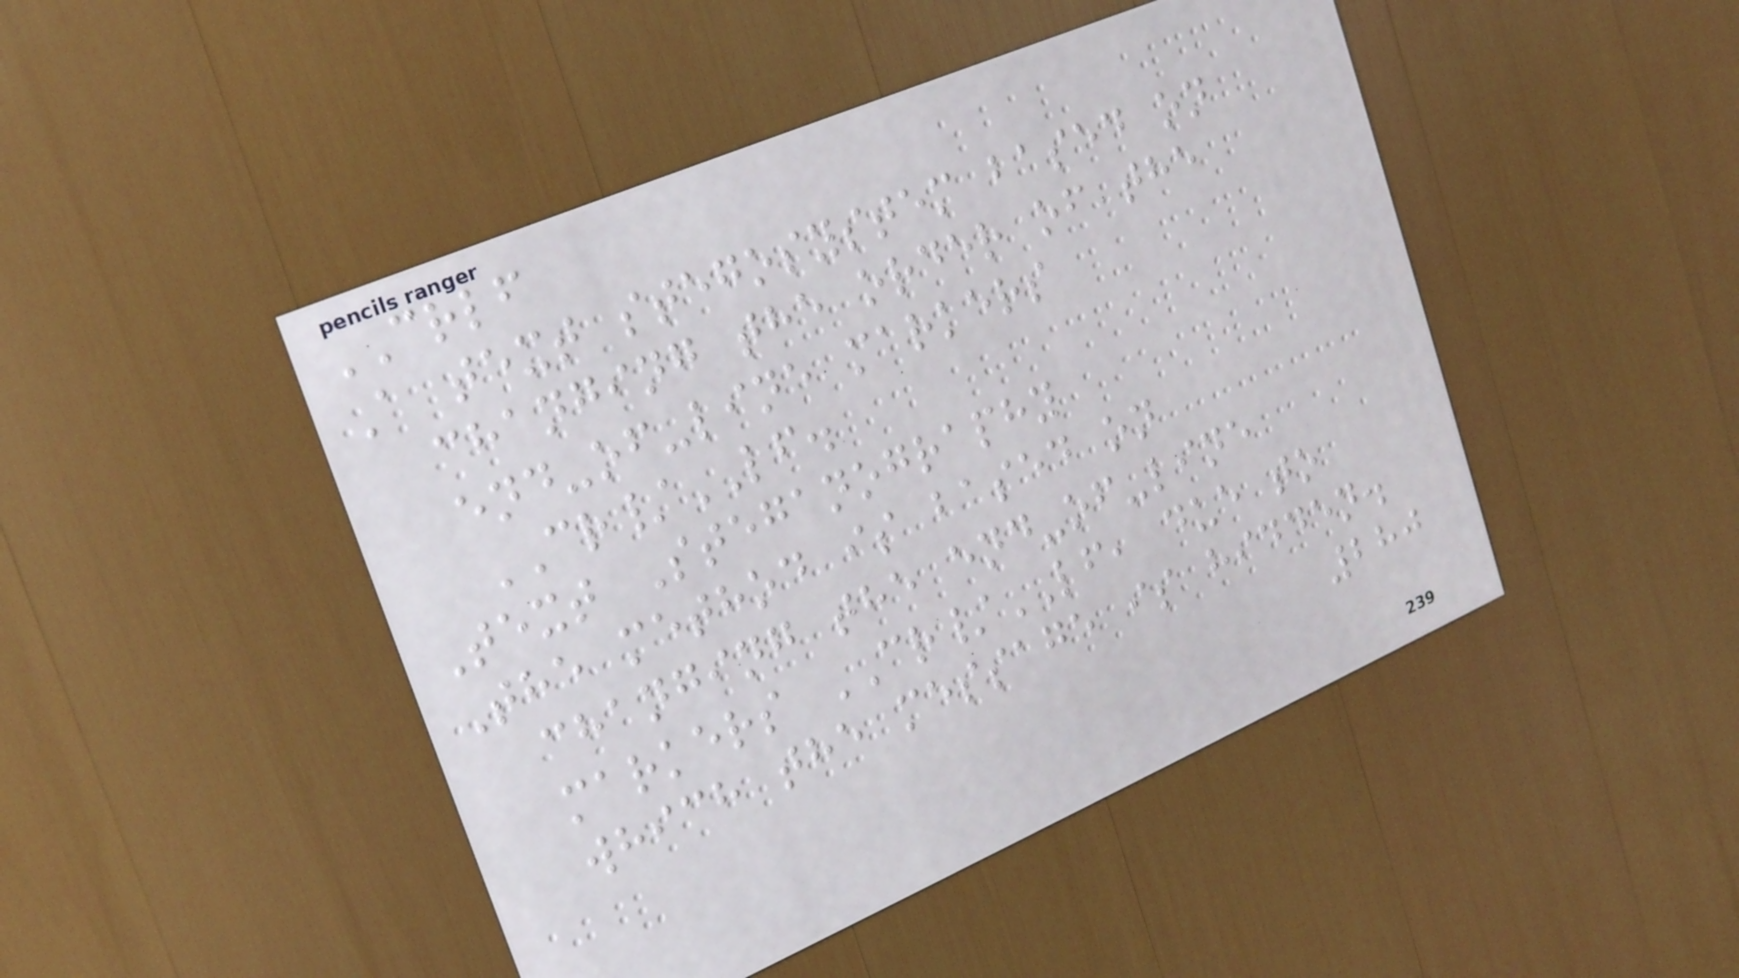CRLF
A text stegosystem based on
changing the order of the
end-of-line markers
CR/LF.
Text Steganography
The method is based on
changing the end-of-line
markers CR/LF, due to
which the message is hidden.
280
